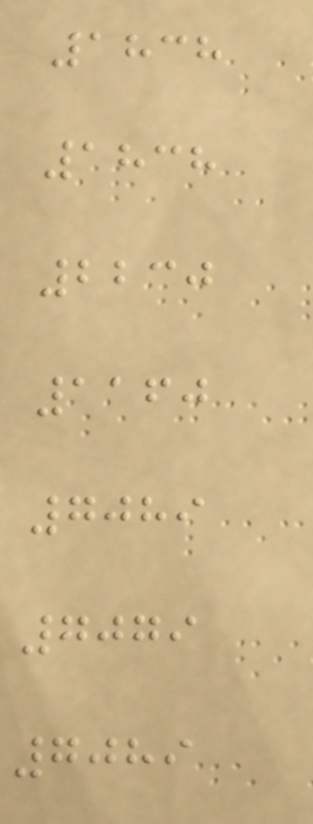1838
1838
2230
1160
7089
7079
7089
